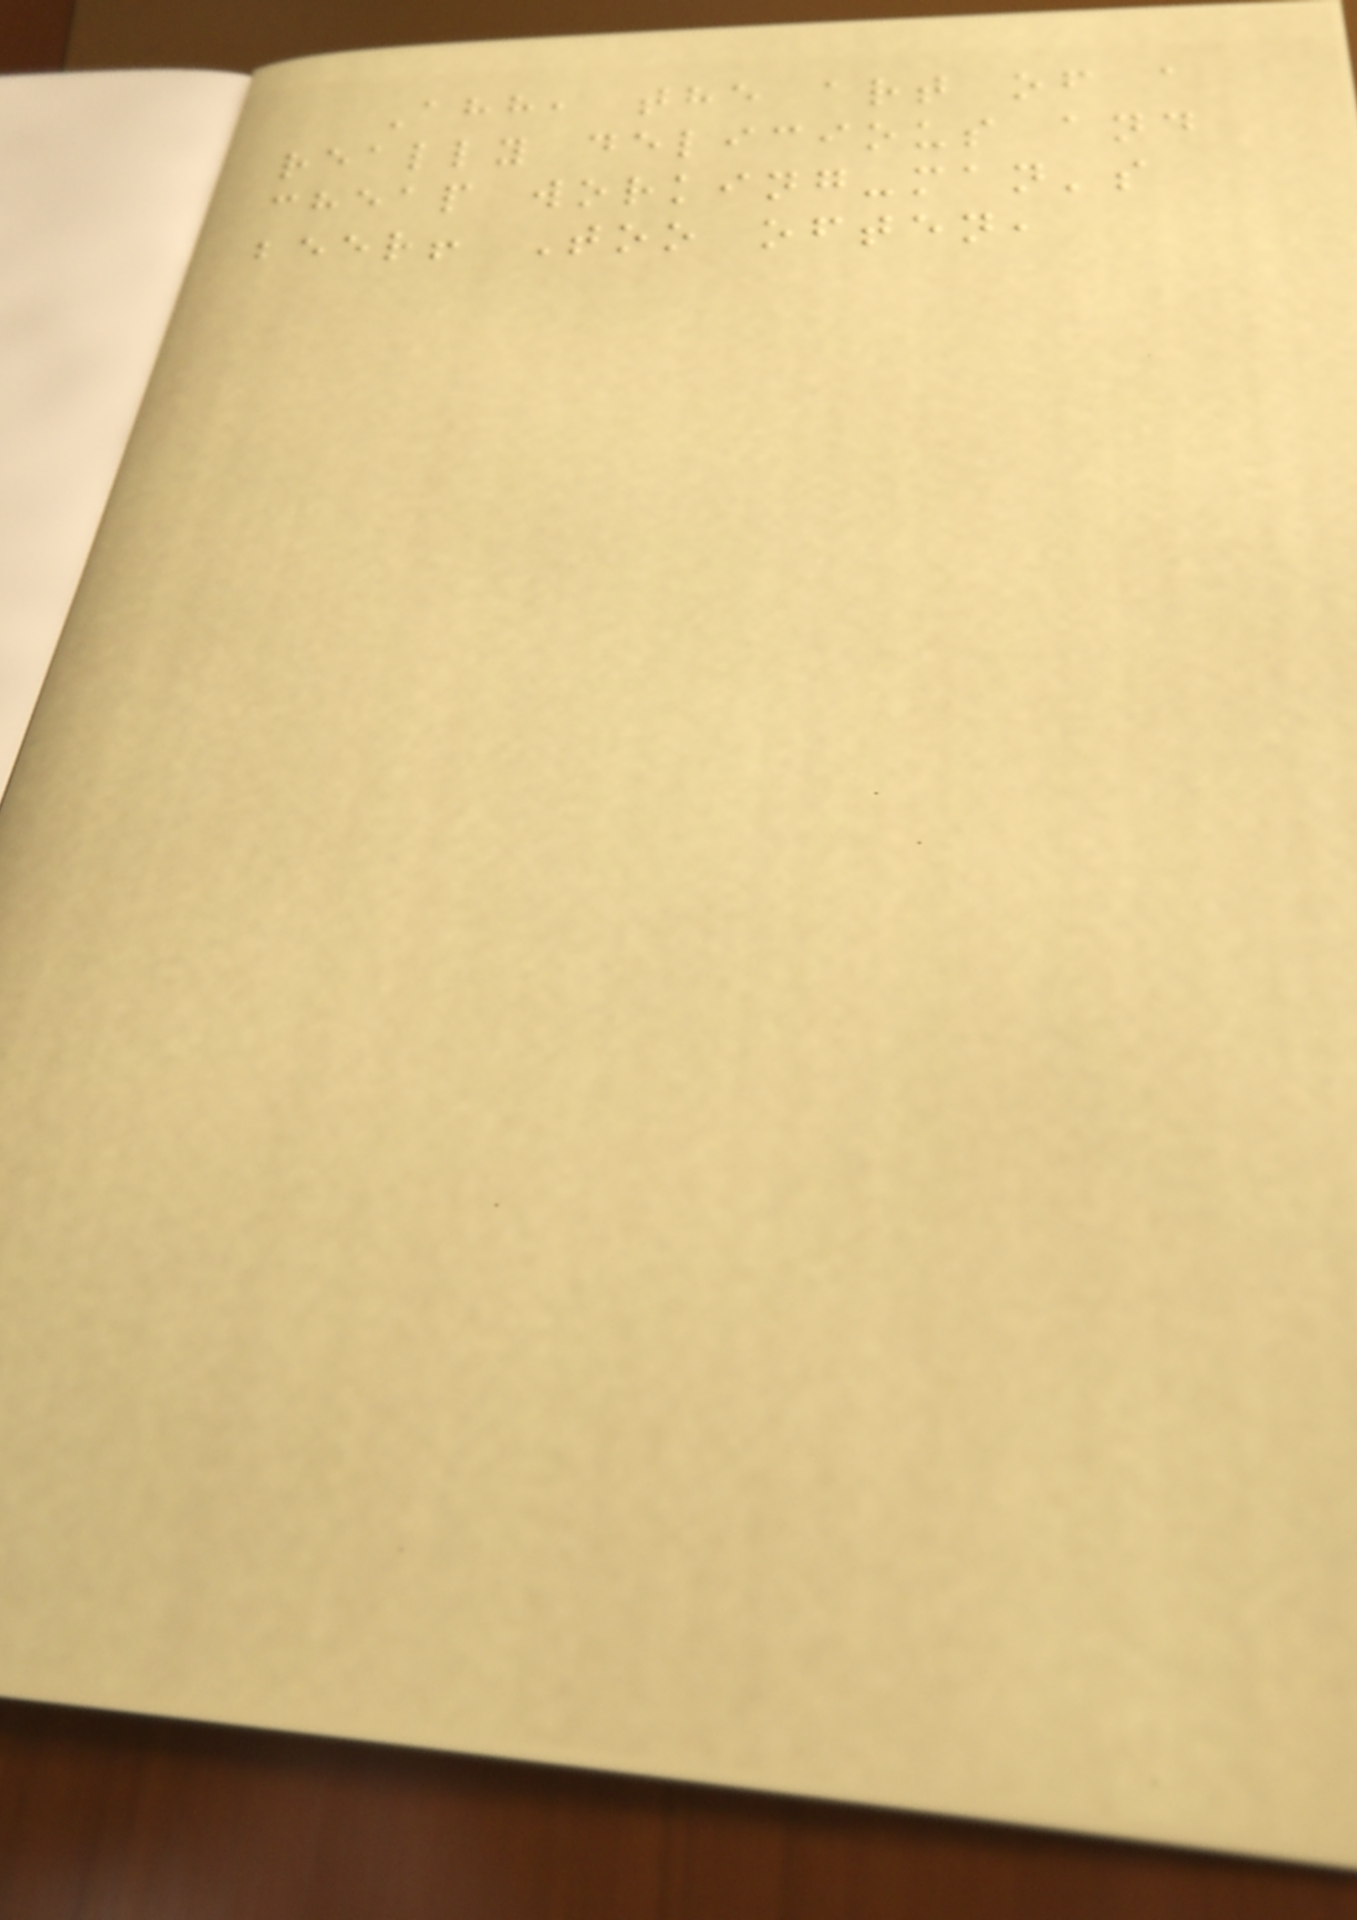Ahh, the art of a
really delicious and
cheap working-man's
beer! Too often,
